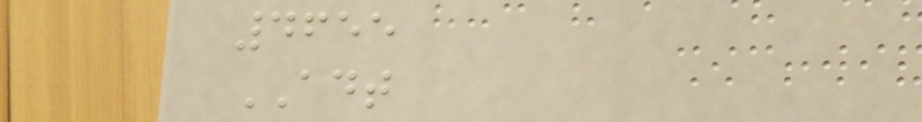4655
ADT
